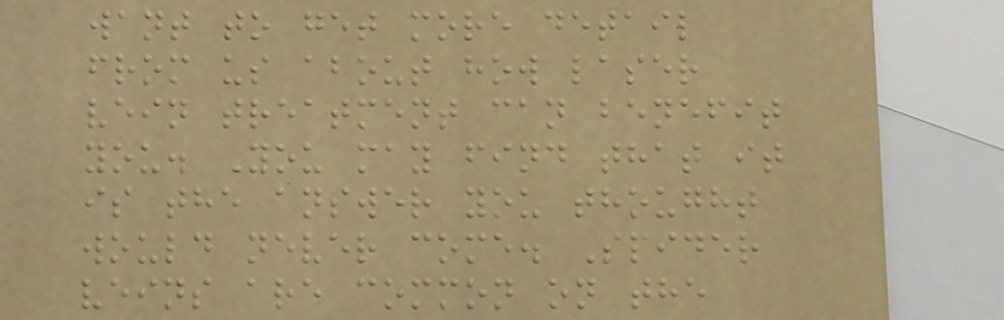want to get more detail
from us about how laser
vein treatment can benefit
you. You may find that it
is the answer you thought
would never come. Spider
veins are common on the
